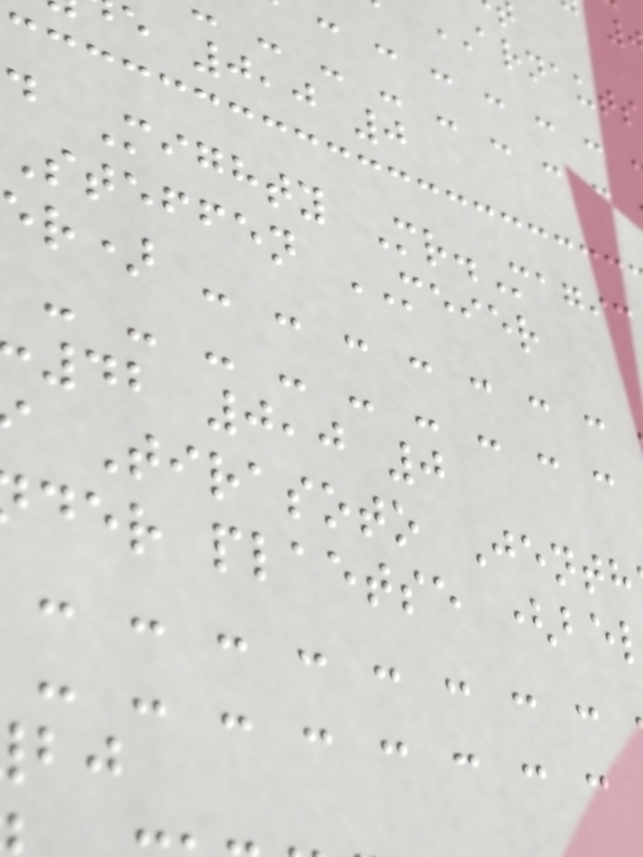ARNAUTS
- - - - -
- - - - - - -
e 0,0 0
d Mighty Mr.Magic
Steffen MEIER
r) - - - - - - -
- - - - - - - - -
42 0,0 0
Tirasoto Jenth
der plaetse (
- - - - - - - -
- - - - - - - -
